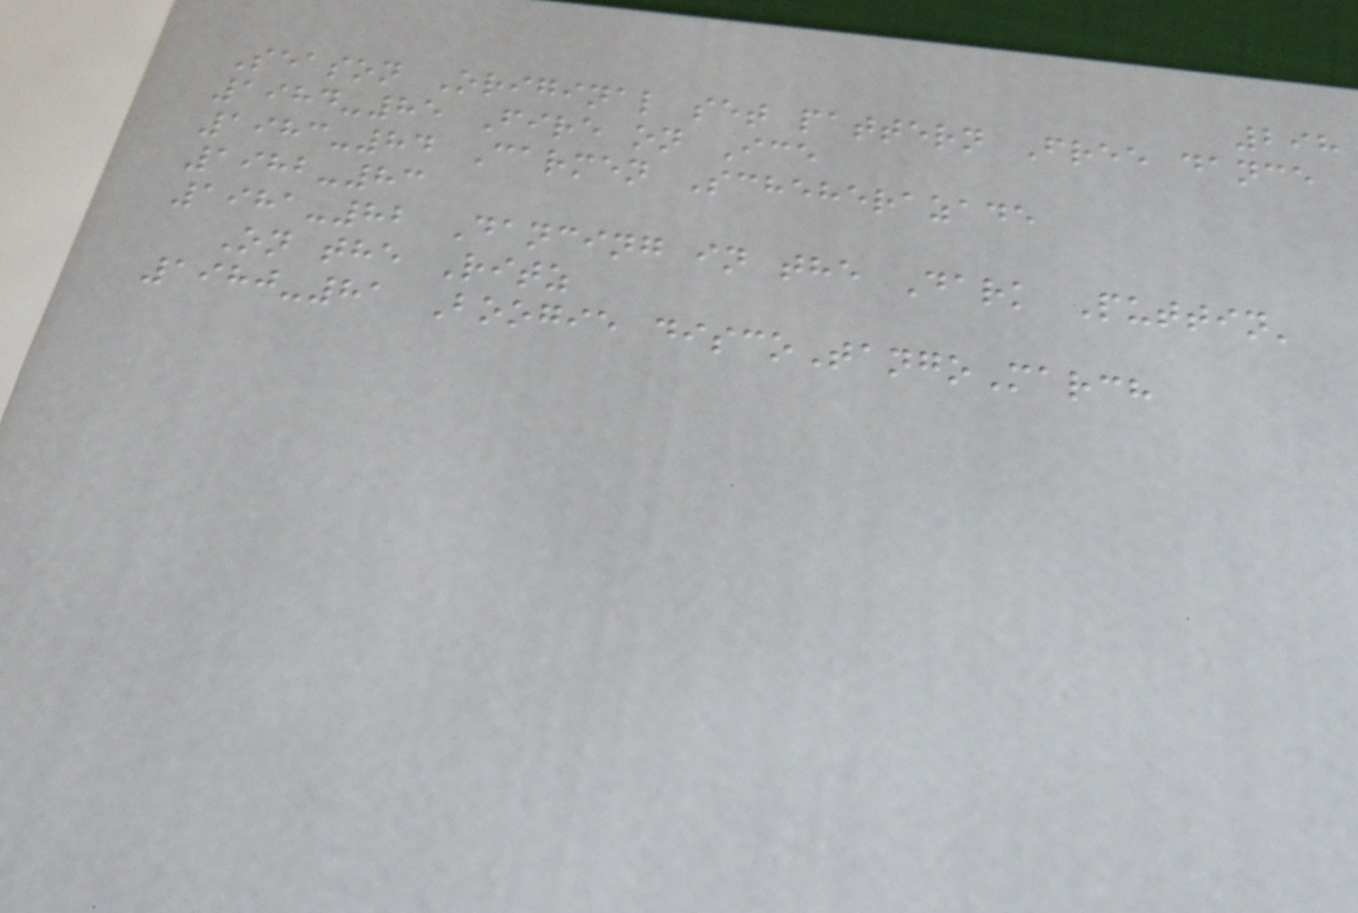298
Season Original set pattern Free dance
1984-85 Fire on Ice
1983-84 Carmen Scheherazade
1982-83
1981-82 Dancing in the Dark Puttin'
On the Ritz
1980-81 Boogie discoTangoMarch
